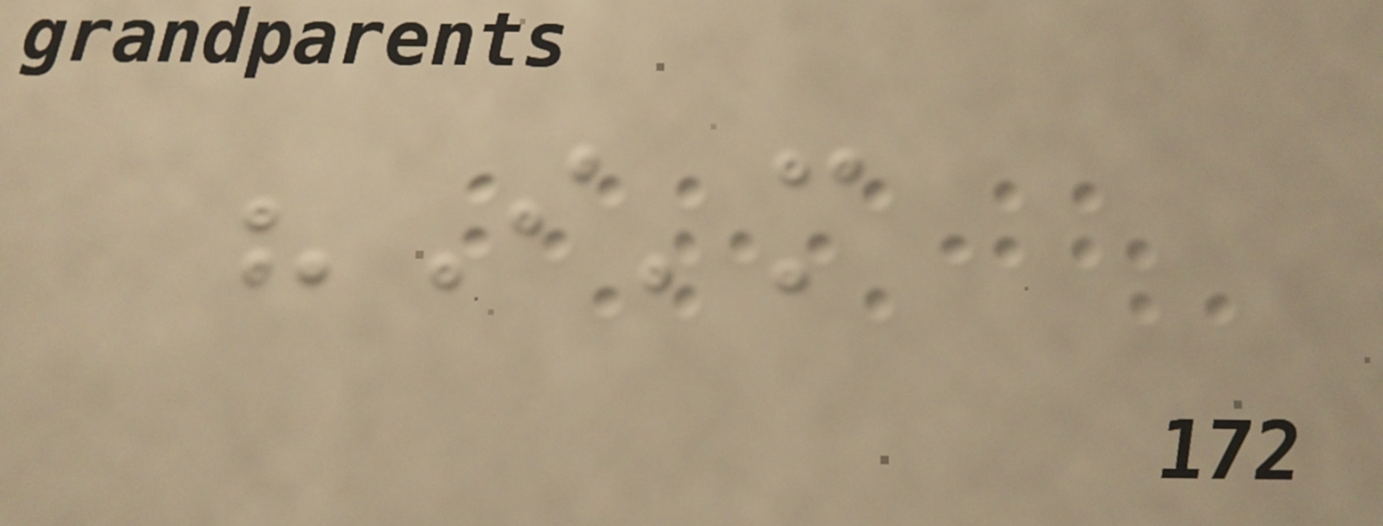"I'm
